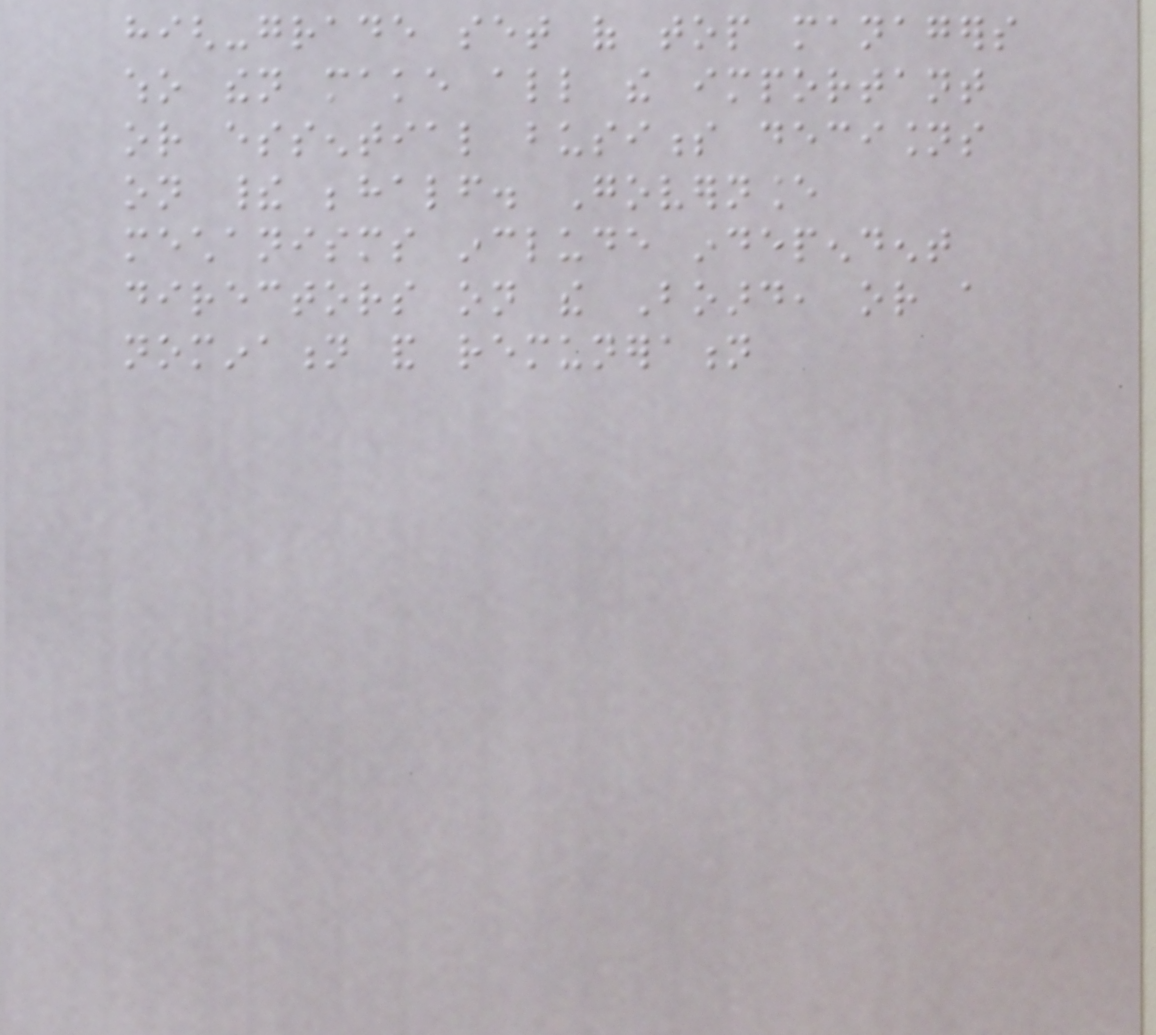high-grade set of top managers
who then make all the important
or essential business decisions
on their behalf. Governance
mechanisms include independent
directors on the Board, or a
nomination and remuneration
